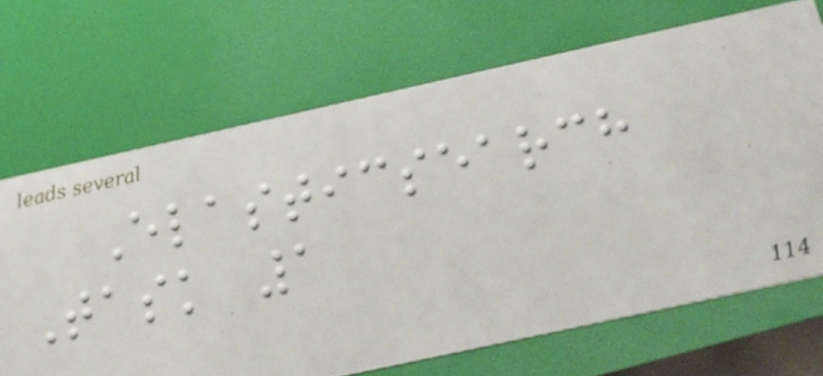Elasticsearch
Task 1
